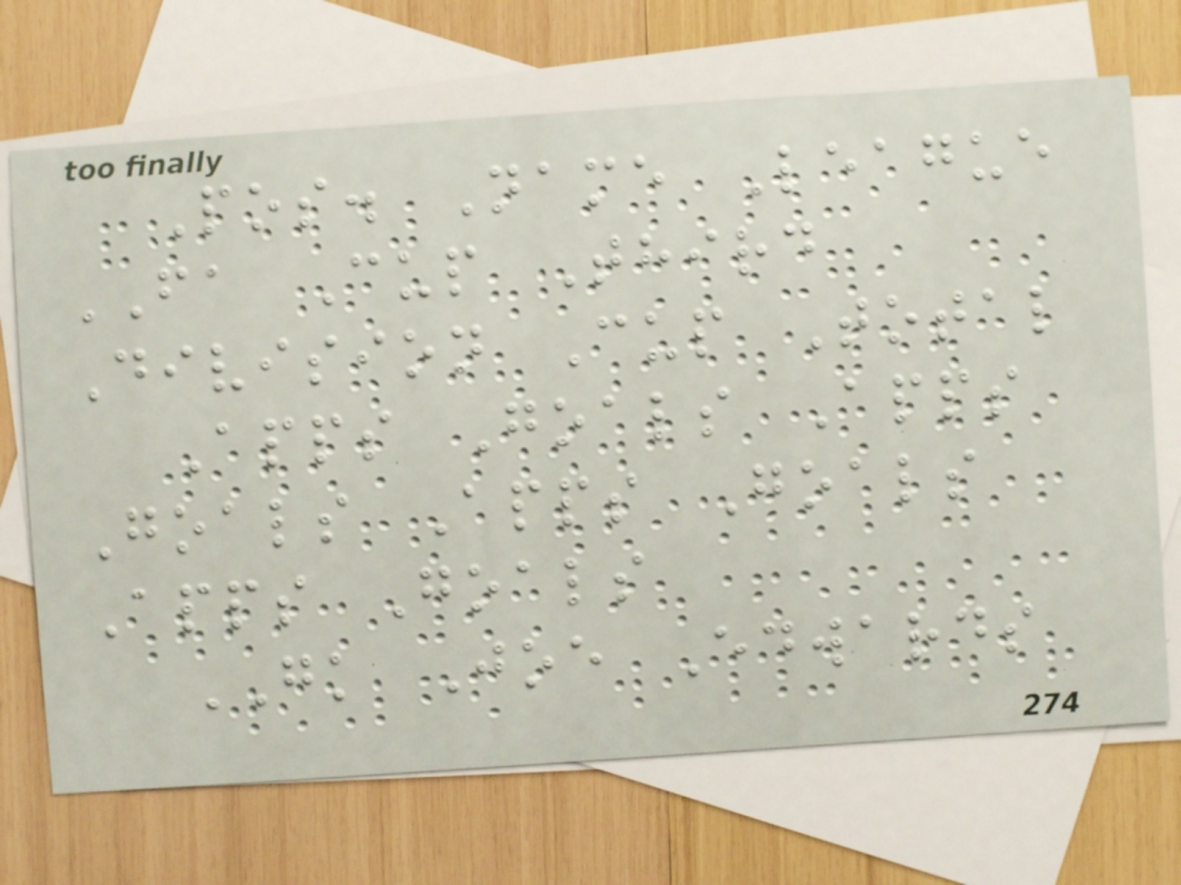Pos. Name League
FA Cup Third
Division Cup Total
Apps Goals Apps
Goals Apps Goals
Apps Goals
GK Joe Edwards
